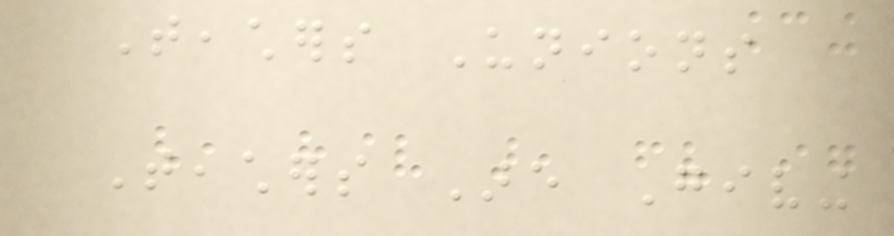Teachers Unions
Teachers Are Giving
